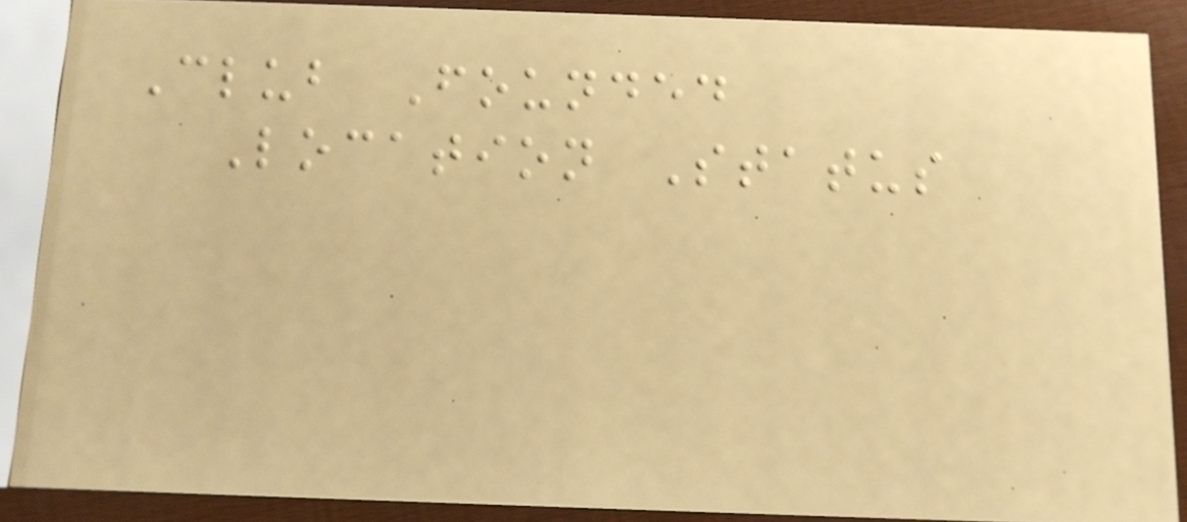Club Founded
Location Status
